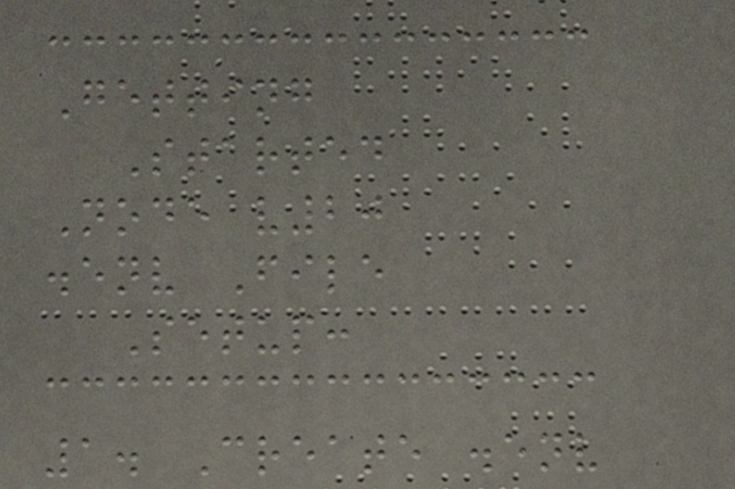Getting
Started
Node v20
.env File
Setup:
1. Create .env
